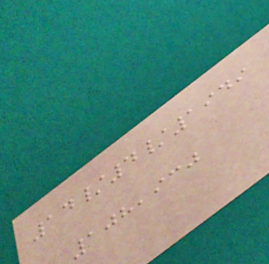14/4/1949
108,930
